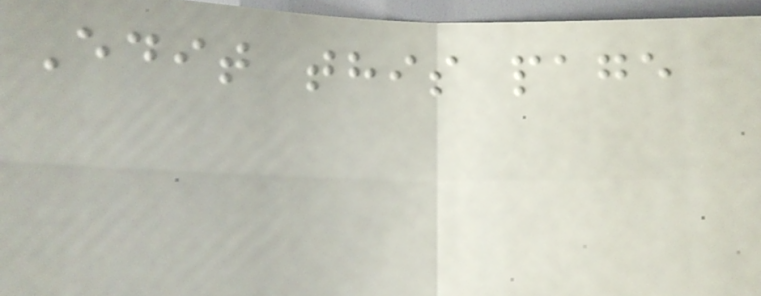Edit this page
